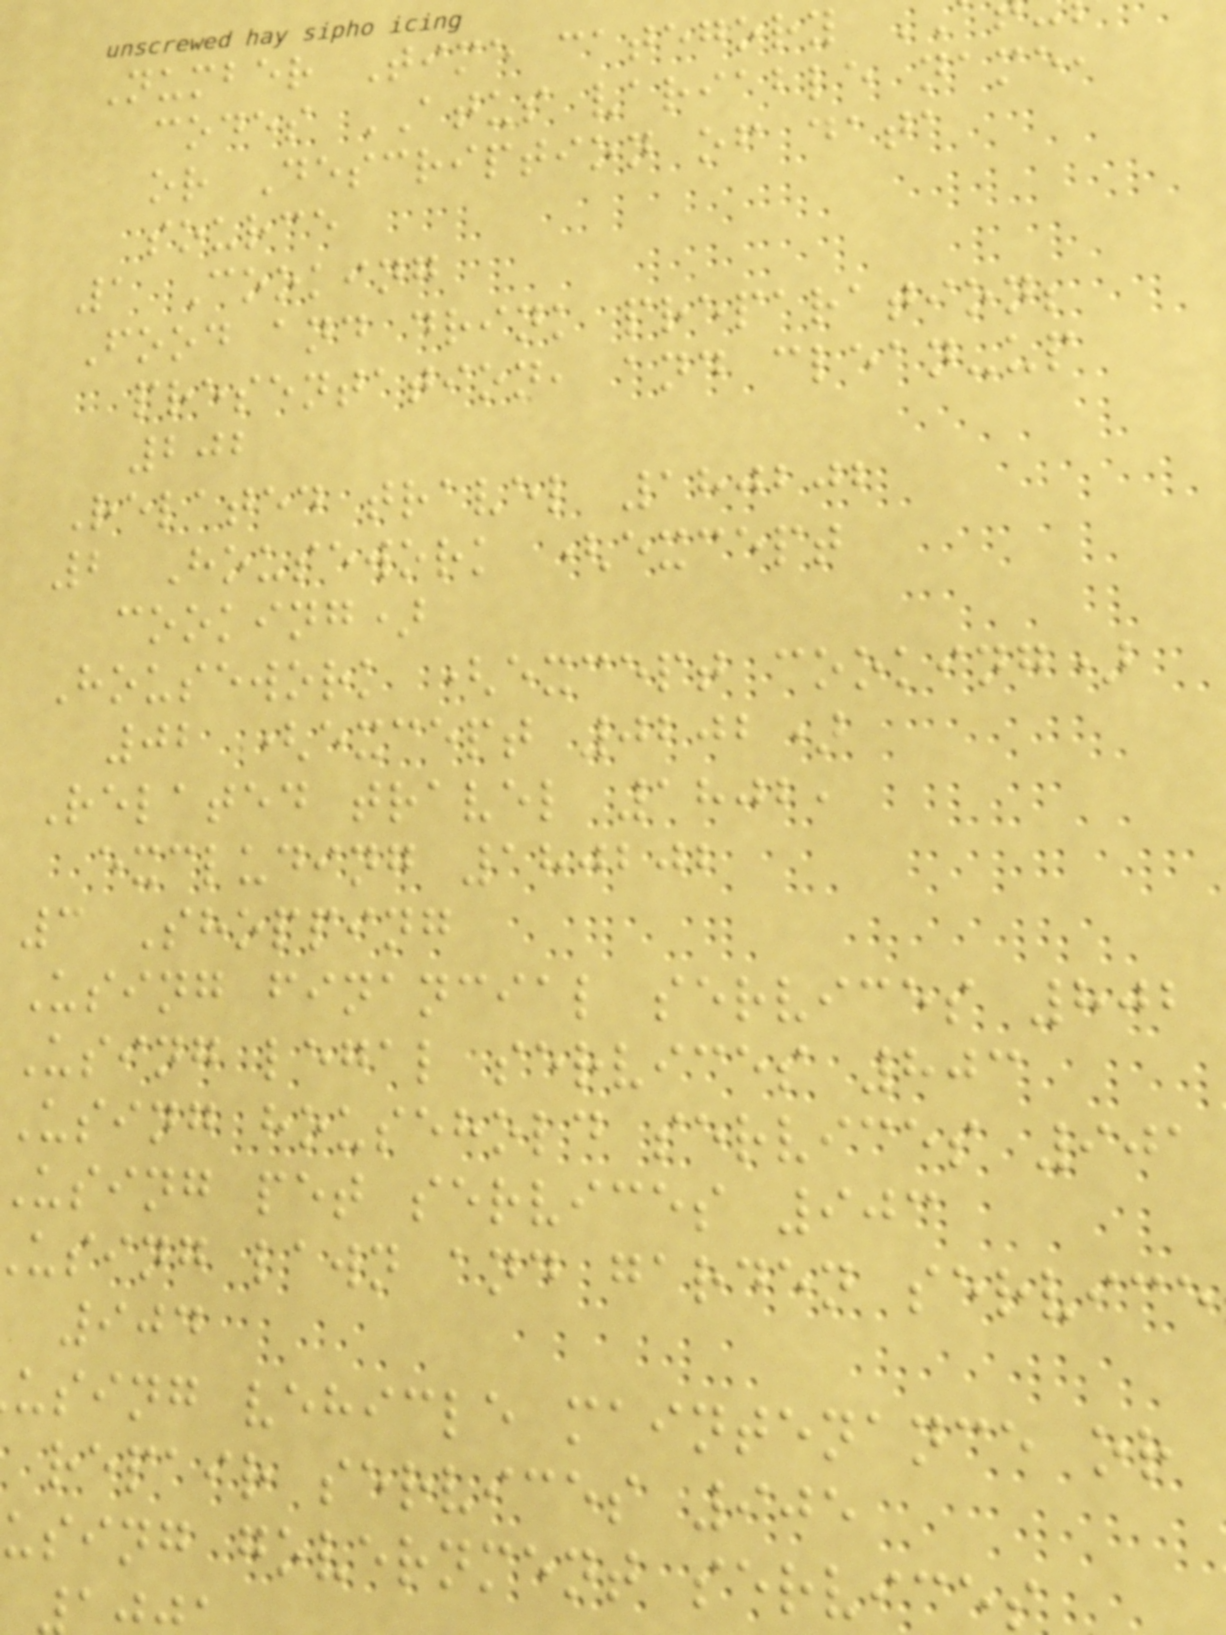Number Time category
codes ATUS variable name,
or Description of data
source
1 Cooking
Food and drink preparation;
presentation, and clean-up
202
Related travel 180202
2 Housework (except
cooking)
Housework (except cooking)
02 (except 0202)
Related travel 1802,
excluding 180202
3 Shopping
Using financial services 802
Using legal services 803
Using household services 901
using pet services 903
using lawn and garden service
904
using vehicle maintenance or
repair services 905
using government services
